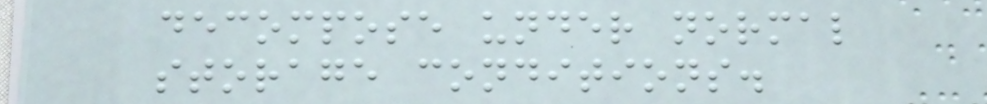decompose under normal
storage conditions.
